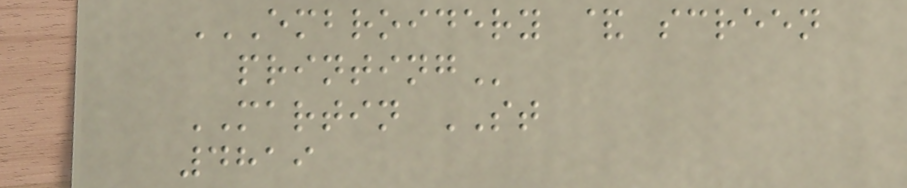EMBROIDERY & SCREEN
PRINTING
MARTIN ST
4819
